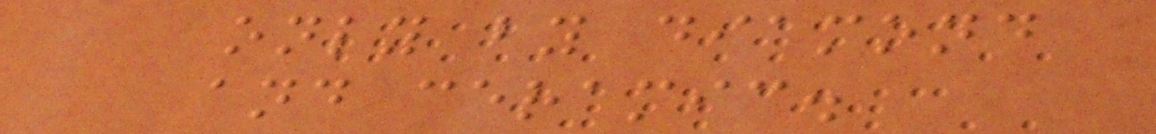only by diamond
and ceramic.
